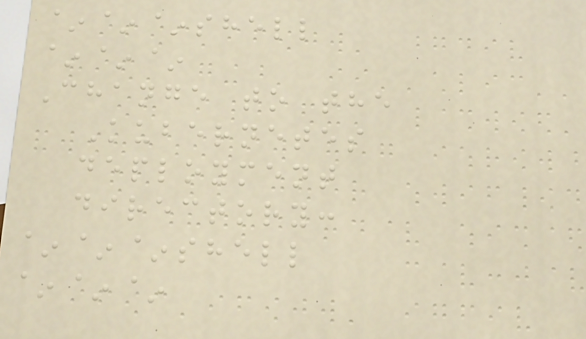~~~shell
~~~
Change to the
Kubernetes
deployment
directory:
~~~shell
~~~
